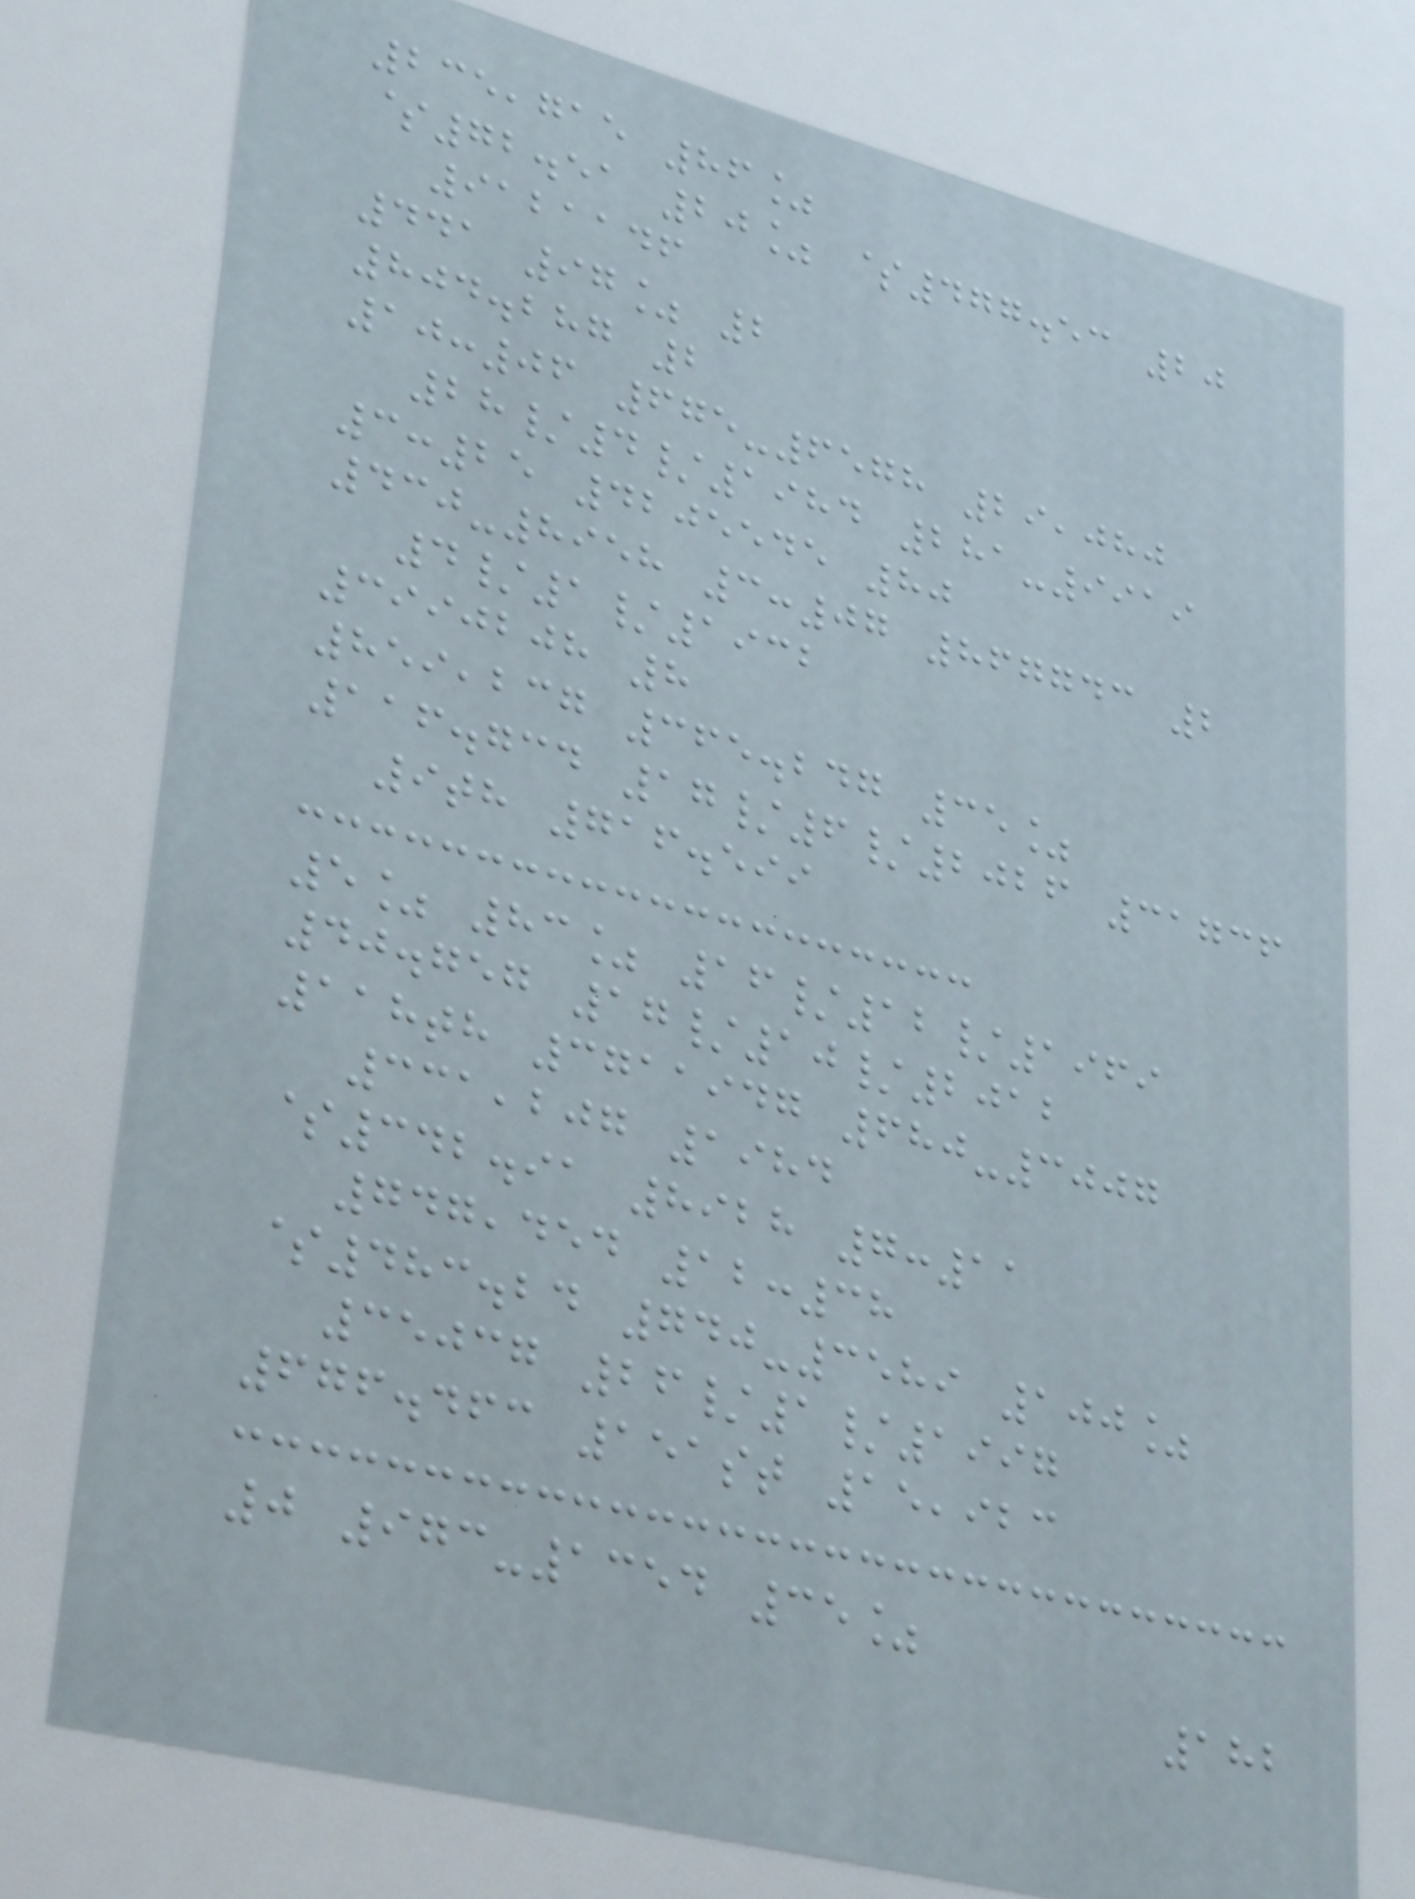235,715 86%
$72.51 20% $477.53 20
9121146
441 97% 2
804.287 2
10:06 675-6578 29,080
28/4/1984 281-9919
3:25 4205545 80
430-8958 3:07 867743 2
4/1/1932
3990208 8
859,237 365.247 35%
116.734 17/6/2026 31736
9th 716.599
5% 83% 16/12/1969
40.757 17/10/2012
118th 3711947 680-3007
331,207 1984
$342.91 8928 7:11
747,454 12:38
$483.24 740-3589 100%
35037 26/1/1997
676.463 151st 15,923
0 973-1354 35%
182
